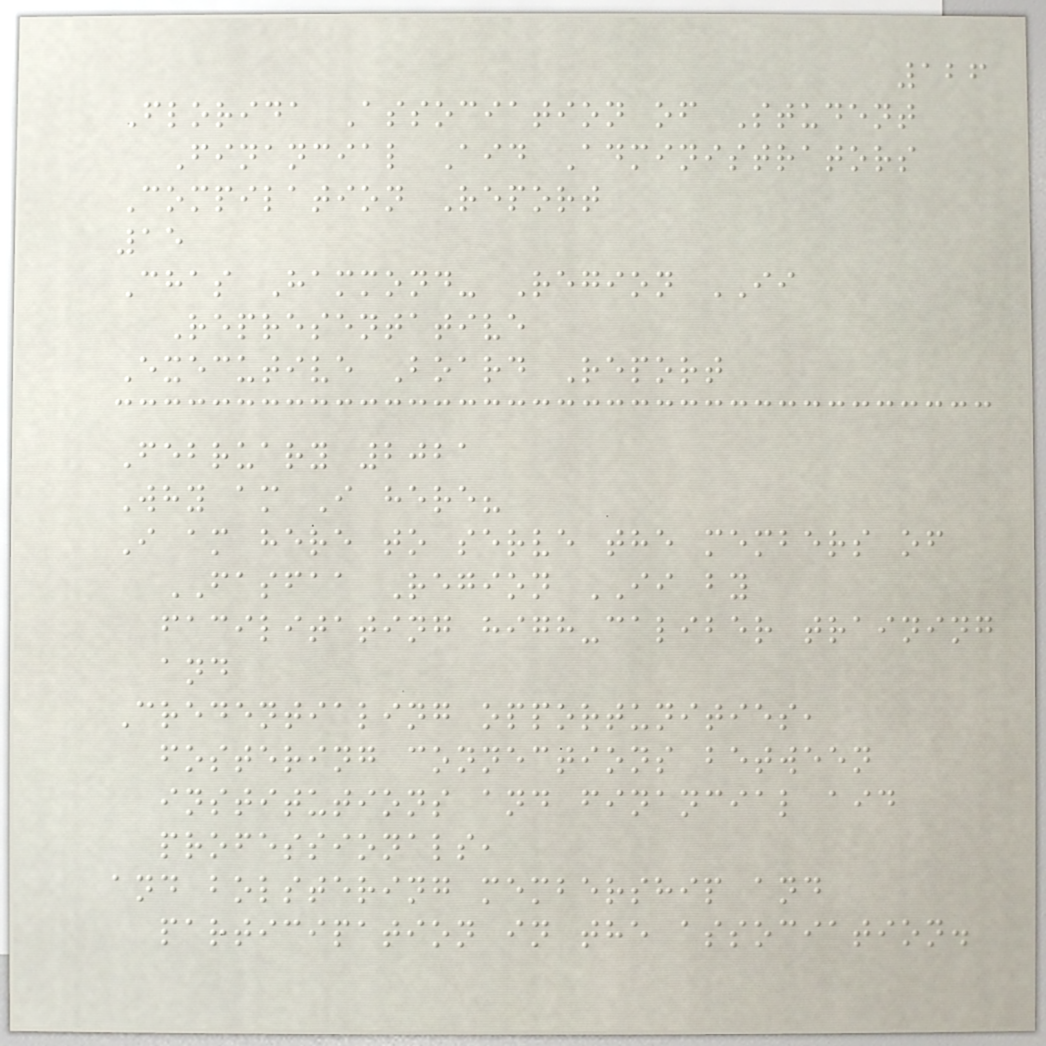126
Florida Association of Student
Financial Aid Administrators
Compilation Report
15
Chas Hammond- Region II
Representative
Executive Board Report
February 2021
Why am I here?
I am here to serve the members of
FASFAA Region II by
facilitating high-caliber training
and
Credentialing opportunities,
fostering connections between
institutions and financial aid
professionals,
and bolstering membership and
participation in the association.
